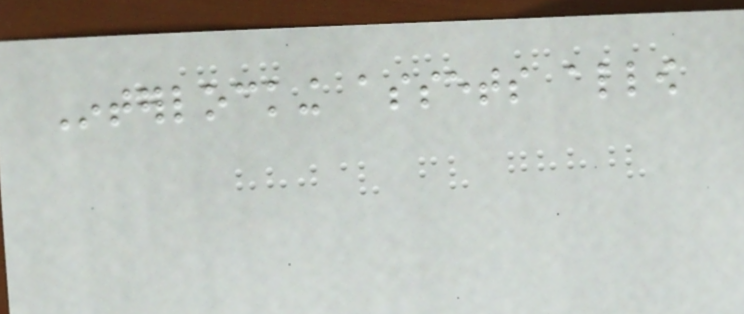Interlocking assets allow
